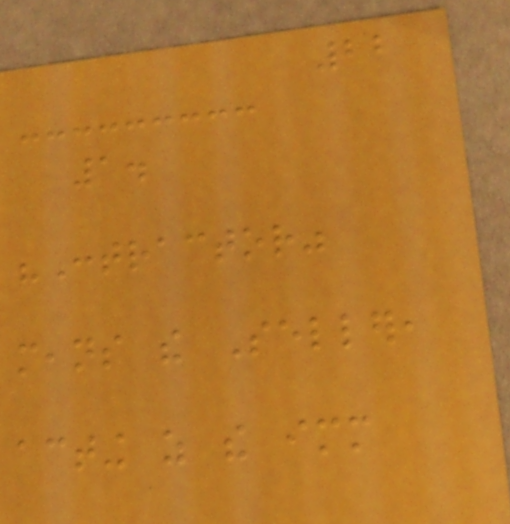22
1.
"Contractor"
means the Seller,
acting as the immediate
